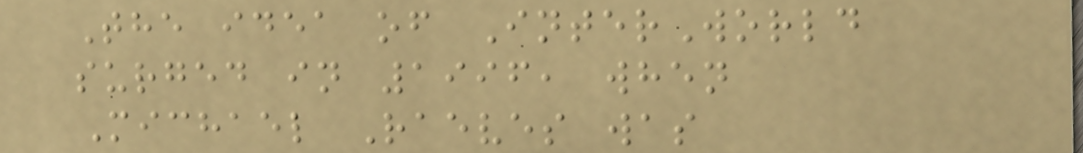The idea of InterWorld
surged in 1996, when
Michael Raeves was
